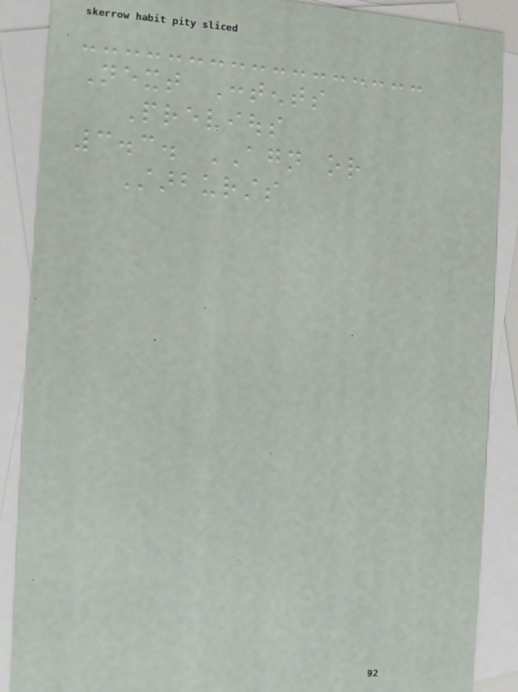Next Contents
Previous
3.3. AGN or
Starbursts
